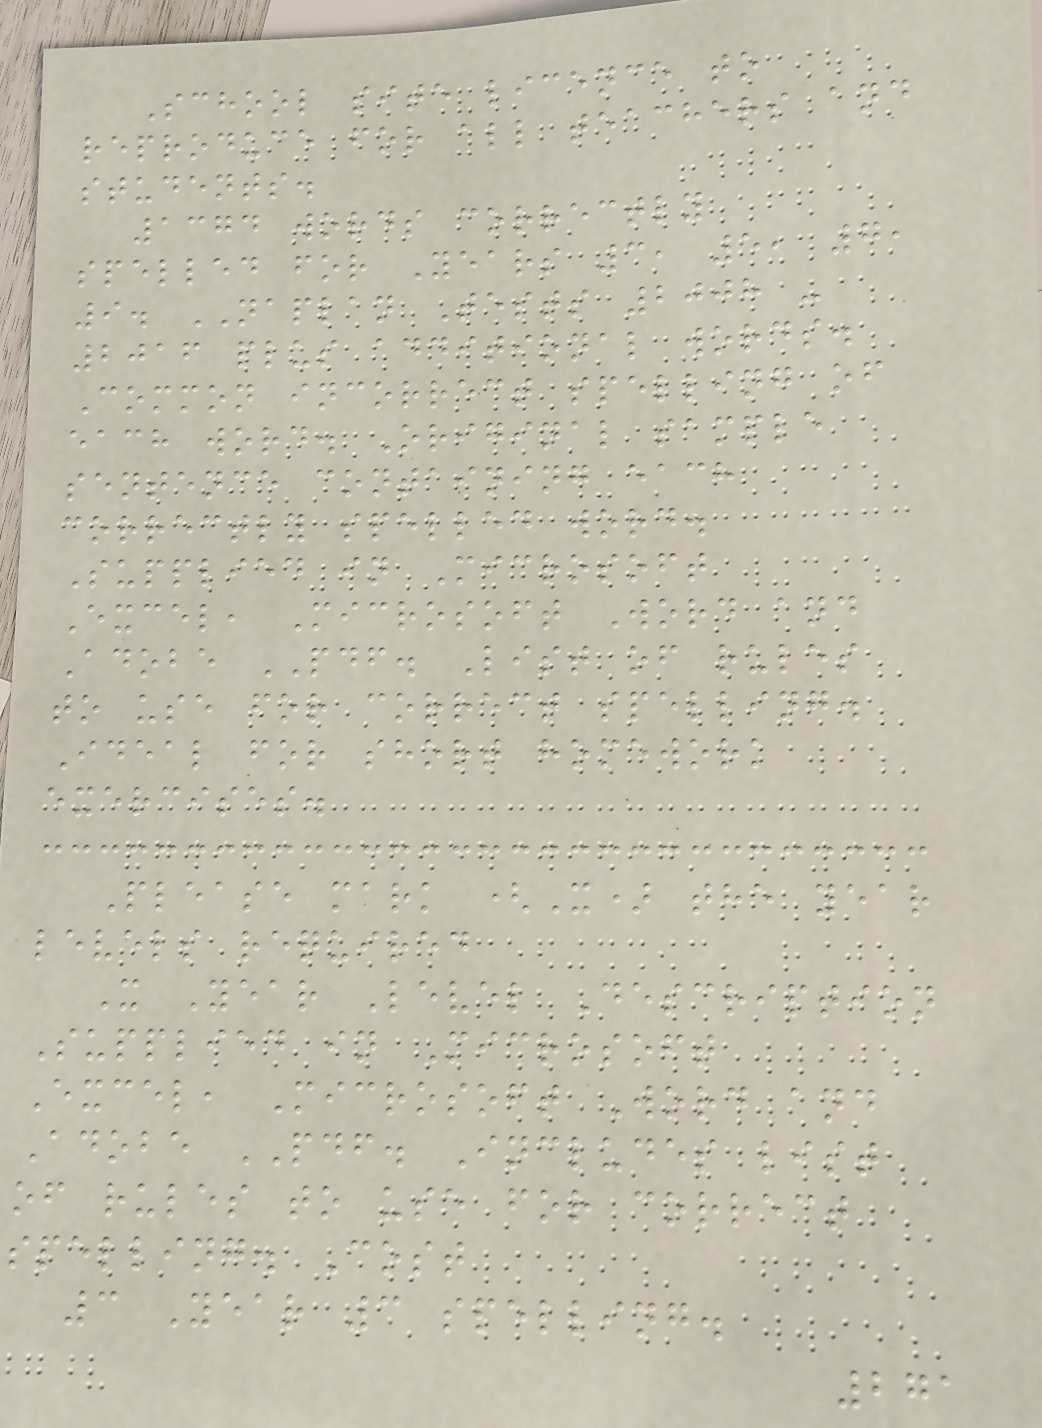School site licence to
reproduce for all teachers and
students.
1374 words correctly
spelled for Years 3, 5, 7,
9. NAPLAN Tests 2008 -
2016 plus additional words.
Common incorrect spelling of
each word. Original sample
sentence containing each
correctly spelled word.
Supplied in Microsoft
Excel, Microsoft Word and
Adobe PDF. List of rules
to use for correct spelling.
Ideal for short homework
exercises.
Please mark (X) the year
levels required
X Year Level Description
Supplied in Microsoft
Excel, Microsoft Word and
Adobe PDF. Includes list
of rules to use for correct
spelling. Cost
3 Year 3 spelling.
271
